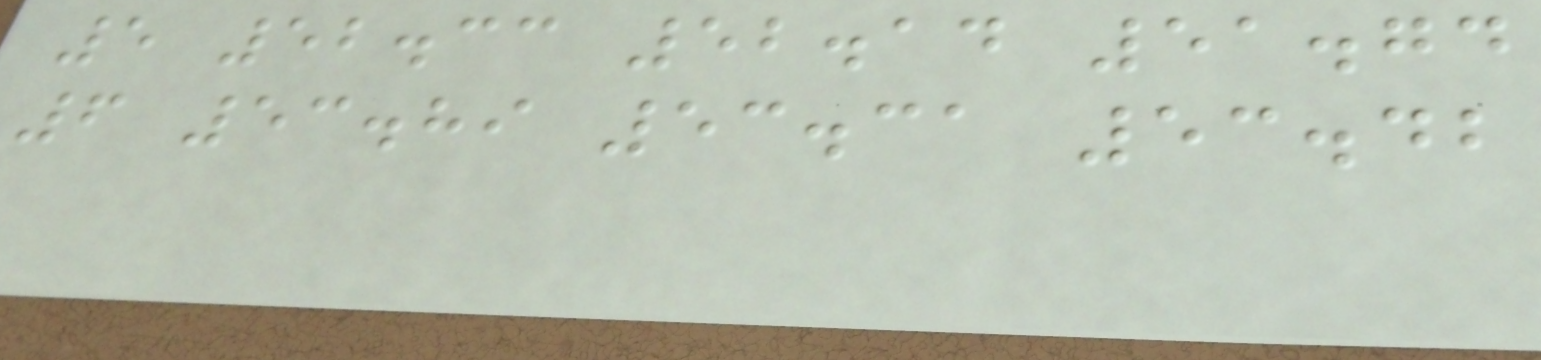5 52.33 52.14 51.74
6 53.89 53.31 53.42
